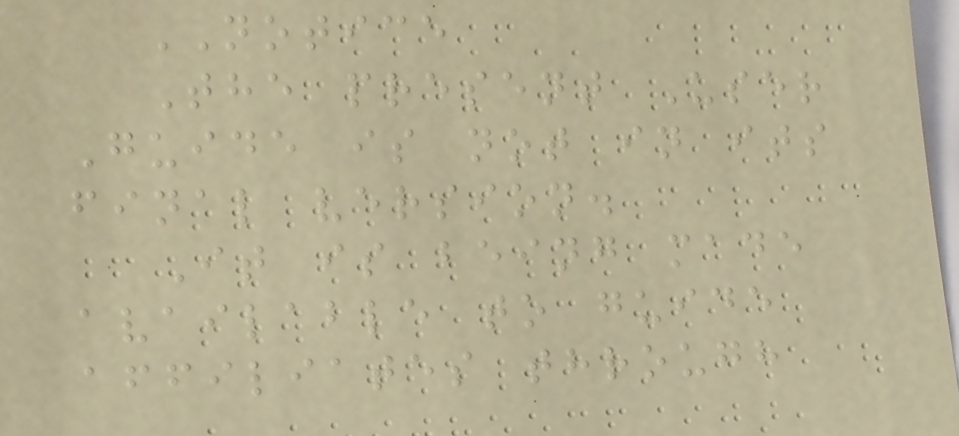NOTICE
The present User
Guide is not in its
final version.
It is being made
available to guide
affiliates through
